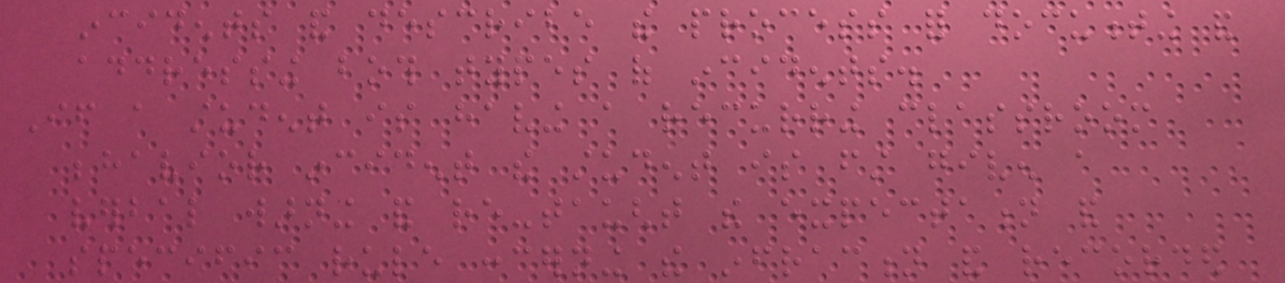incidents and describe the process for documenting and
addressing both types of incidents.
If a student is having a recurring classroom
behavior incident the student is first given a
verbal warning and re-taught the expectation and
specific rule concerning the infraction and recorded
